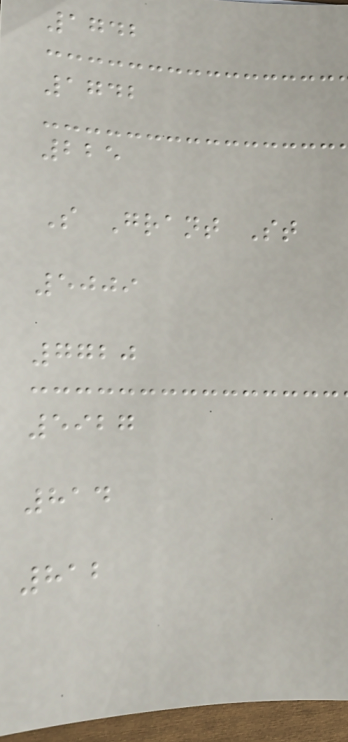1742
1742
225
S Grant St
5009
7720
5927
814
812
